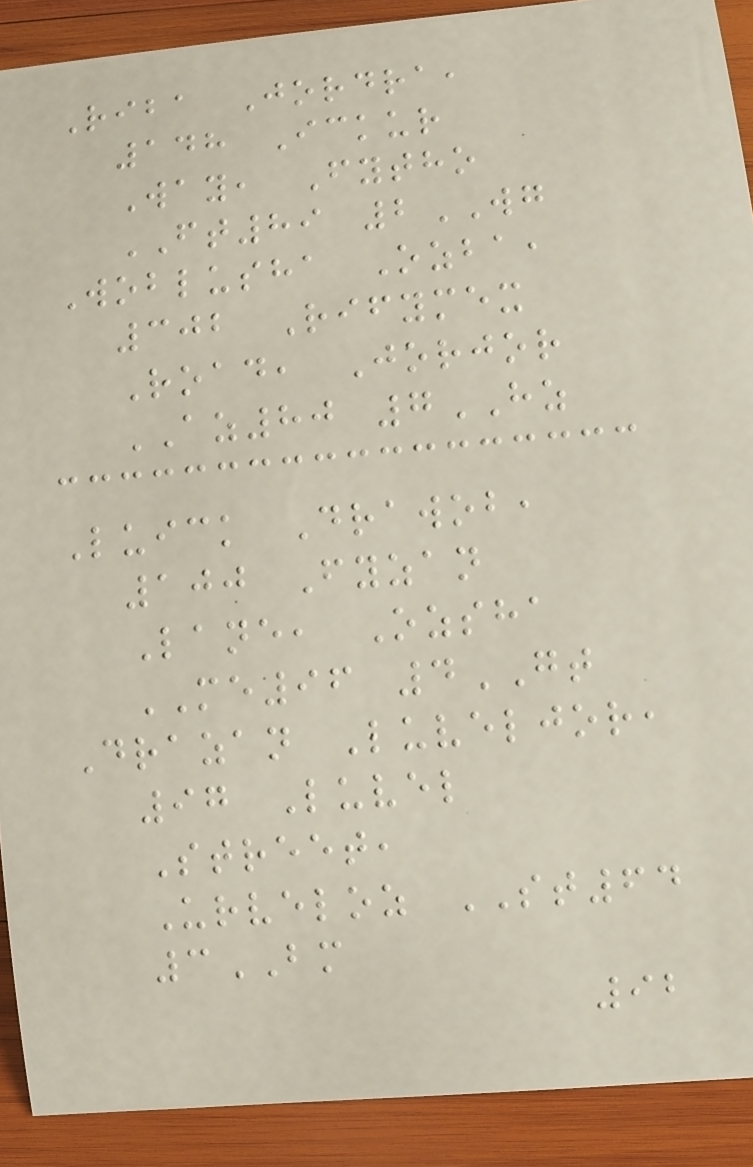Riba Jordra,
148 Ickur
Way, Fytho
FT89 2WG
Woblusha Ozba,
302 Rifymex
Road, Jorjor
AZ80 7HZ
Luick Drawob,
100 Fyzan
Lane, Ozsha
ME96 4GT
Drazan Luveljor,
97 Luvel
Street,
Urveloz ST64
3BM
92
